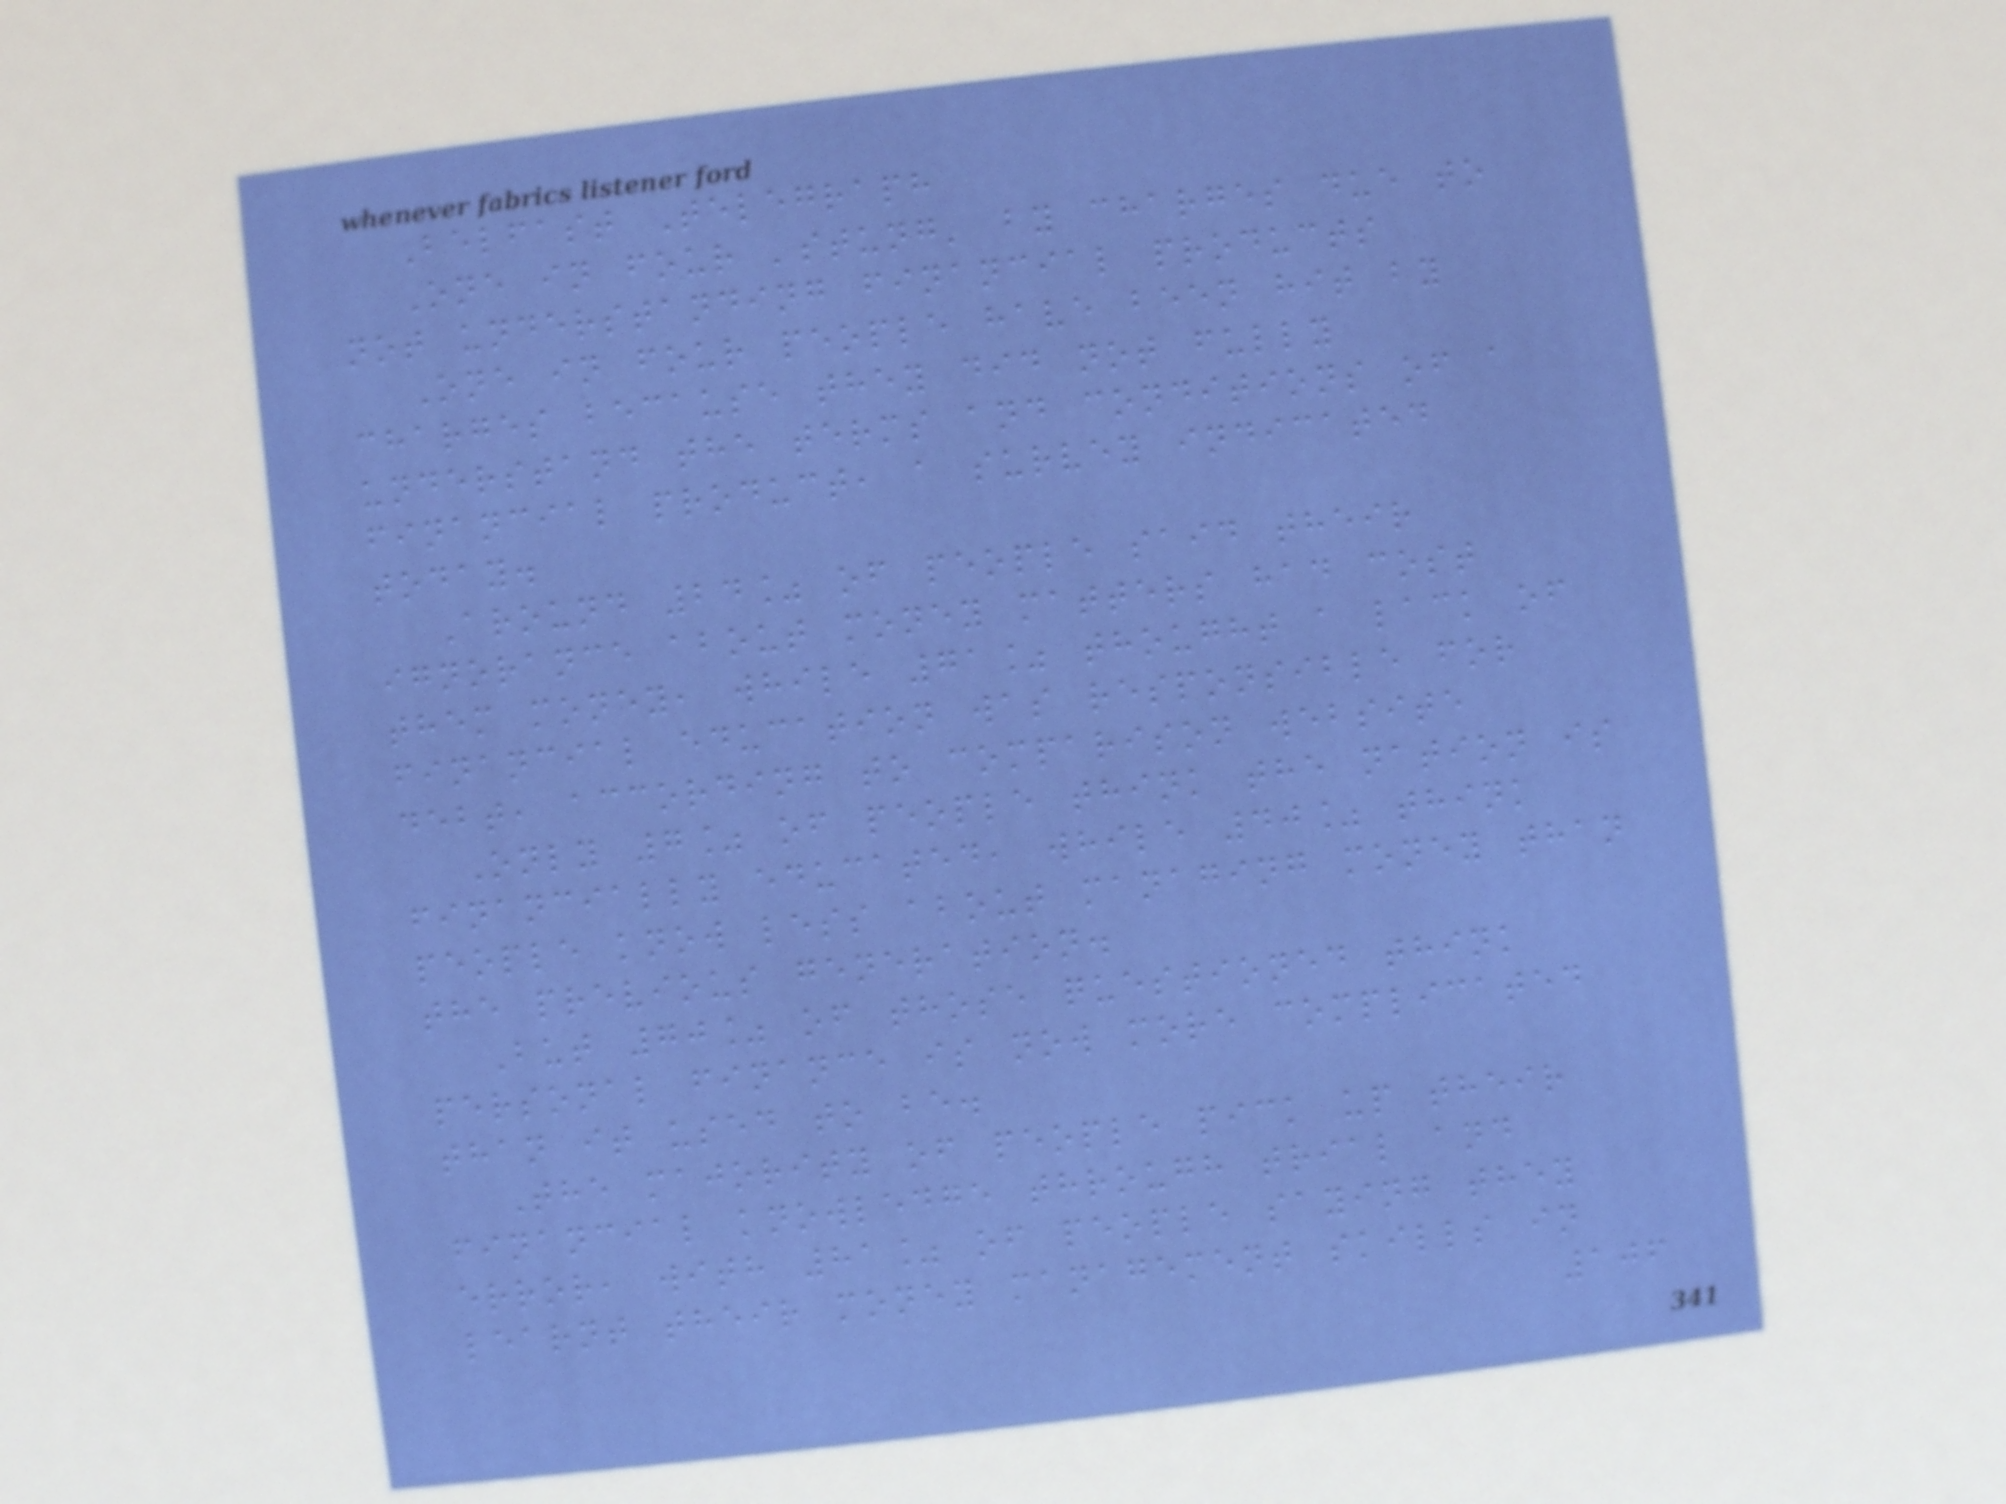Belfast Telegraph
One in four 'stung' by charges due to
not understanding financial products
One in four people have been hit by
charges because they did not fully
understand the terms and conditions of a
financial product, a survey indicated
today.
Around 24% of people said their
ignorance about money matters had cost
them money, while 71% thought a lack of
financial education was responsible for
debt, according to comparison website
Only 7% of people think the nation is
financially educated, while 40% think
people know less about managing money than
the previous generation.
But 70% of those questioned think
personal finance is now more complicated
than it used to be.
The majority of people pick up their
financial knowledge through trial and
error, with 81% of people saying they
learnt their money management skills in
106
